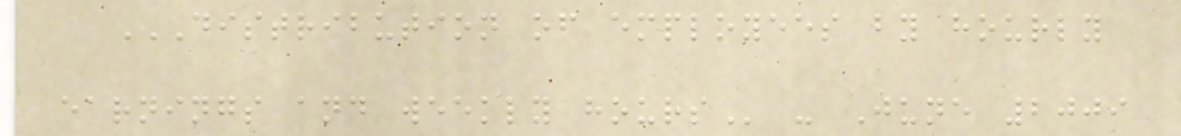DISTRIBUTION OF EMPLOYEES BY HOURLY
EARNINGS AND WEEKLY HOURS - June 2009
